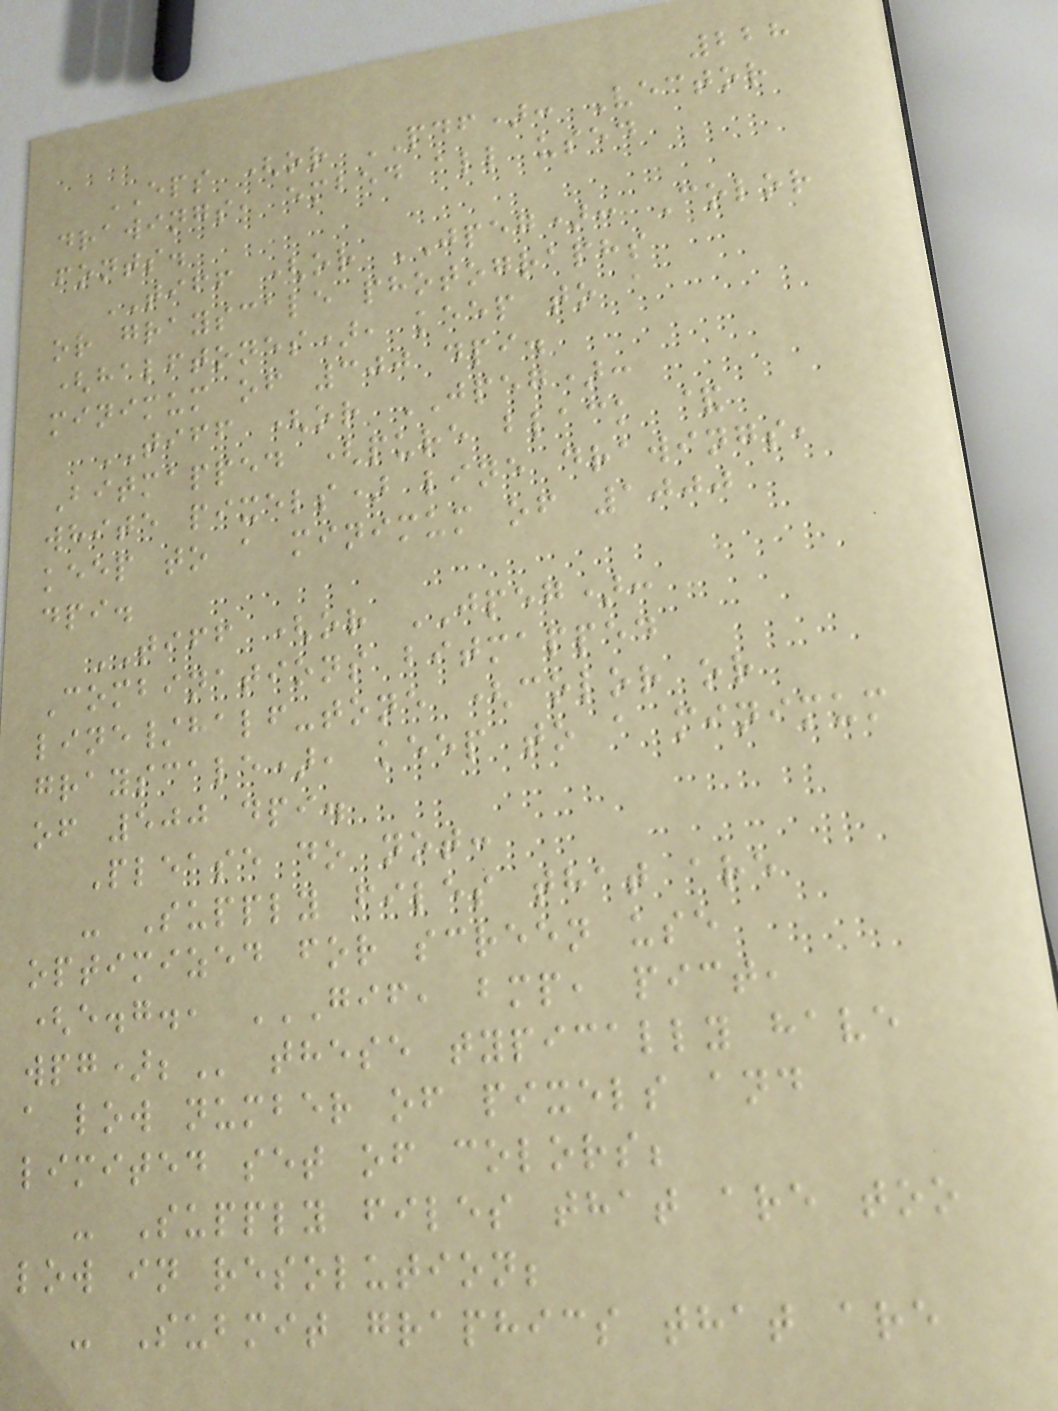228
EPS (or PDF): Vector
drawings, embed all used
fonts.
TIFF (or JPEG): Color
or grayscale photographs
(halftones), keep to a
minimum of 300 dpi.
TIFF (or JPEG):
Bitmapped (pure black &
white pixels) line drawings,
keep to a minimum of 1000
dpi.
TIFF (or JPEG):
Combinations bitmapped
line/half-tone (color or
grayscale), keep to a minimum
of 500 dpi.
Please do not:
- Supply files that are
optimized for screen use
(e.g., GIF, BMP, PICT,
WPG); these typically have
a low number of pixels and
limited set of colors;
- Supply files that are too
low in resolution;
- Submit graphics that are
